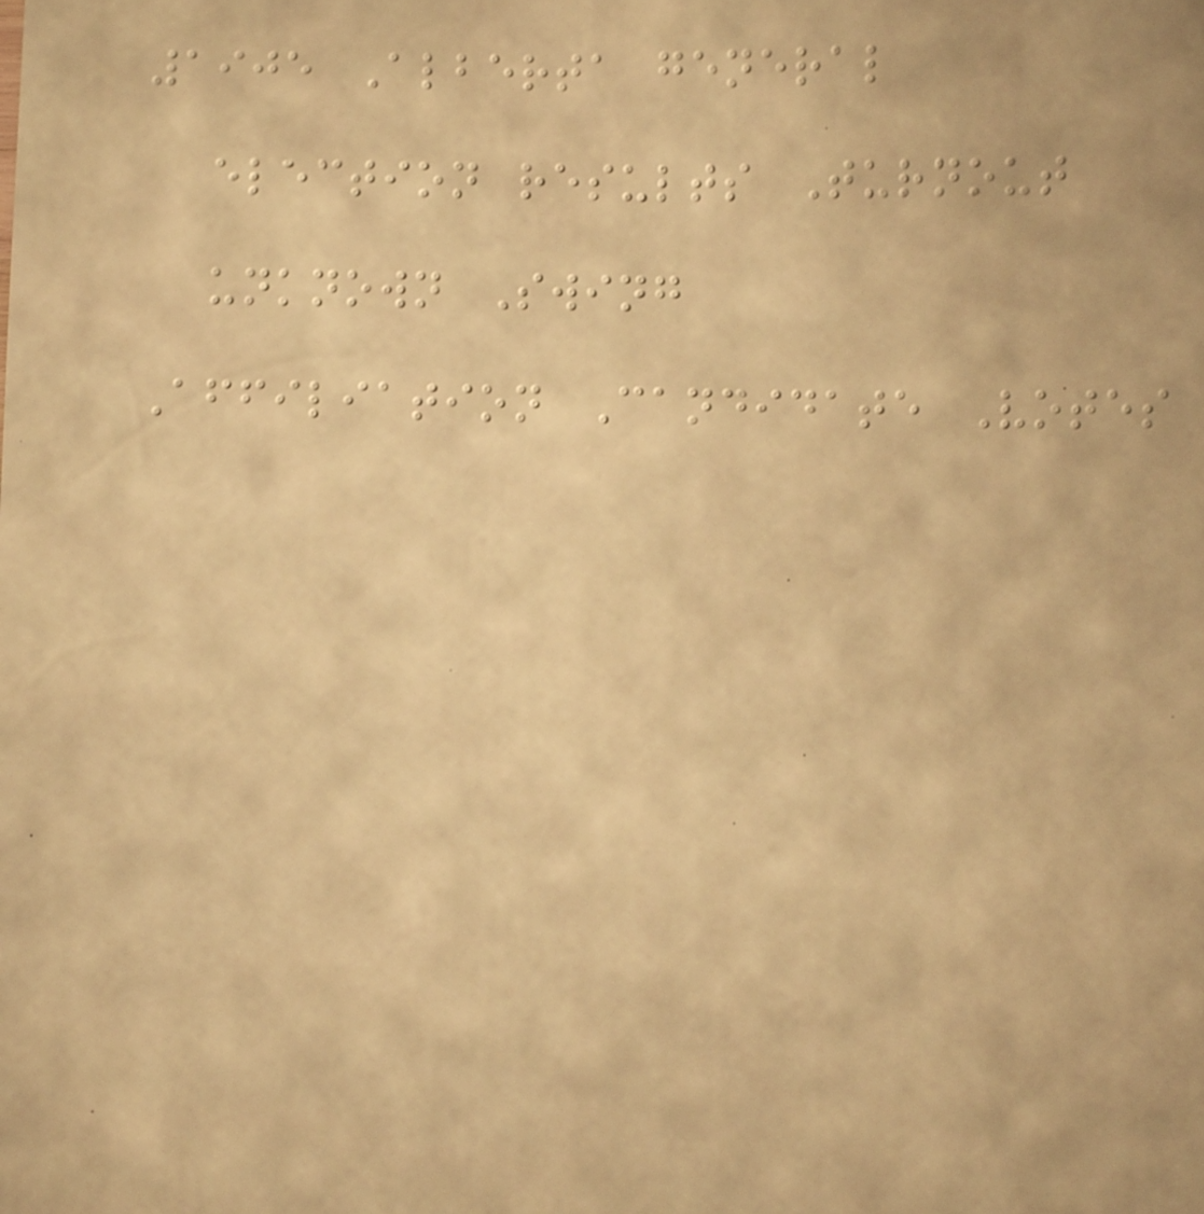1905 Alberta general
election results Turnout
unknown Swing
Affiliation Candidate Votes
